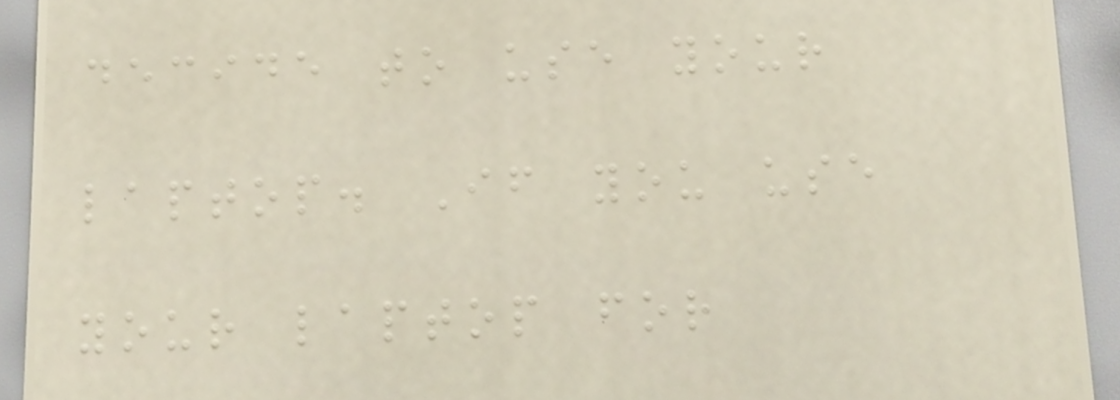decide to use your
laptop. If you use
your laptop for
